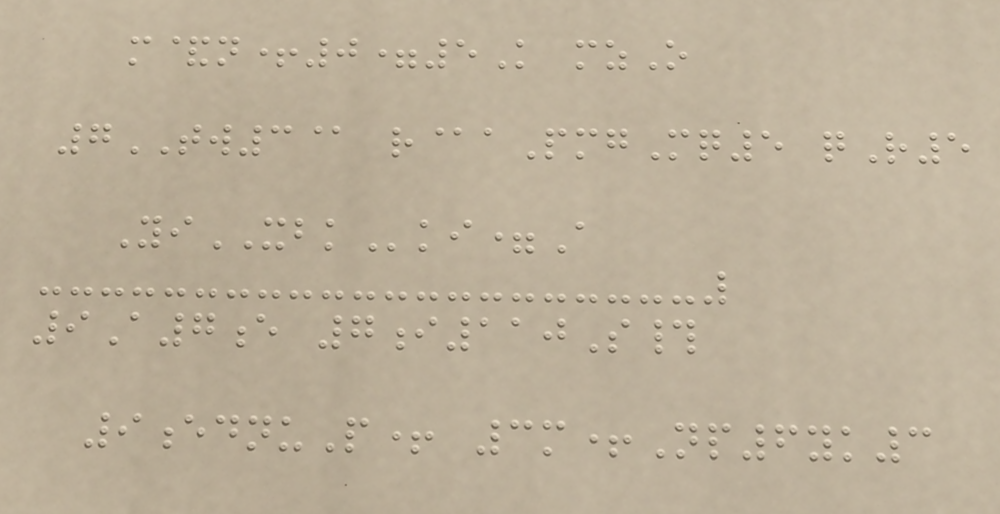m&n+0=5K mzO
7TW3@ r@aPmgMq5 qR5
YiXBKki=A
9A7e 7i110S#
9ednuP+ 3m+Np6yk3
